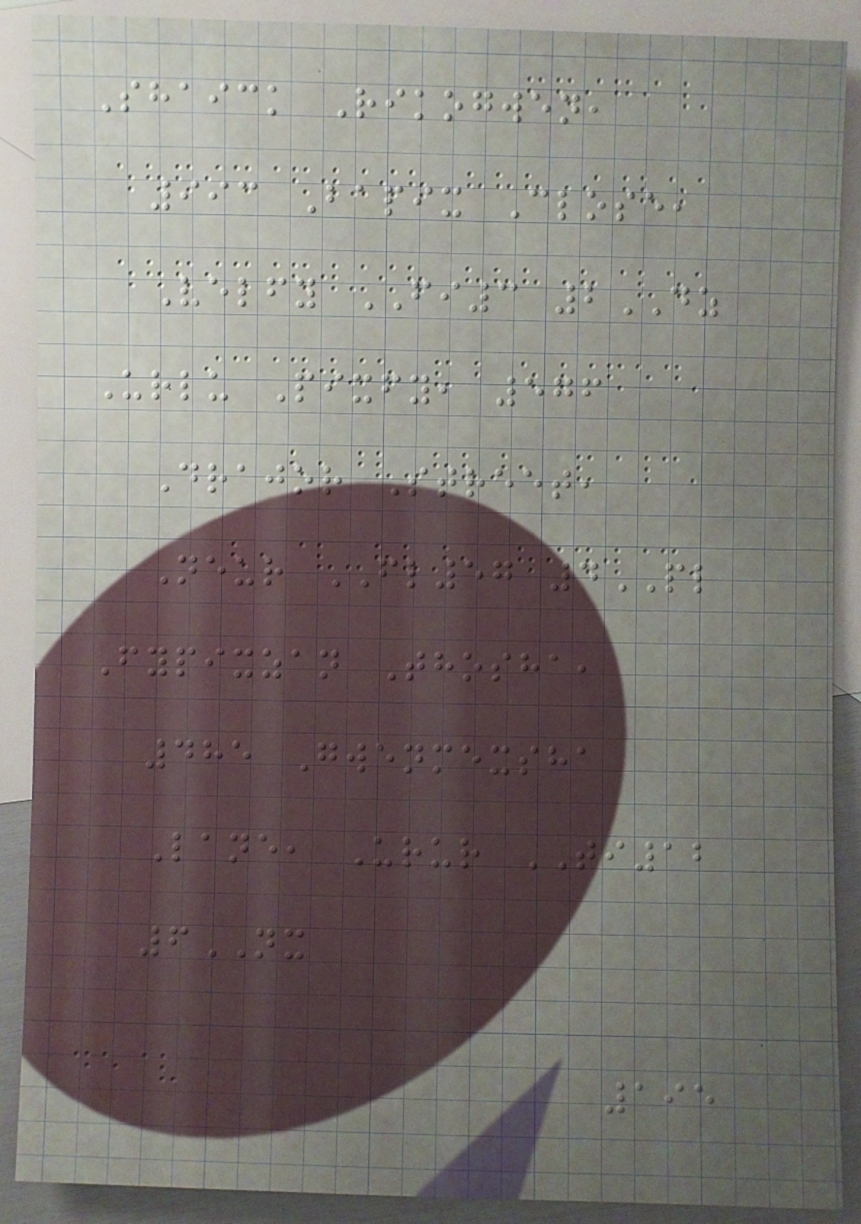Shaick Rikogwen,
993 Bapix Close,
Velfy FI3 2DZ
Urlu Pixfy, 576
Drajor Street,
Neur FL57 4PL
Fypixzan Thosha,
485 Gwenmexsha
Lane, Urur TI12
6NX
195
